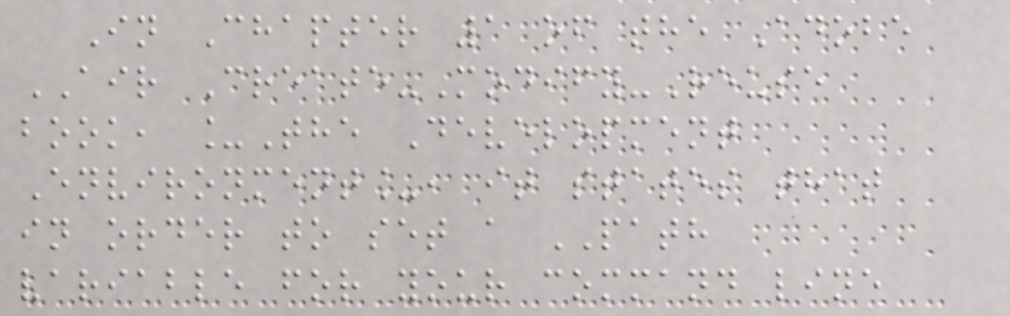In Chapter 1 of the Adobe
AIR Create-Modify-Reuse
book, _The Development
Environment_, it states that
in order to set a PATH
variable for your command line
